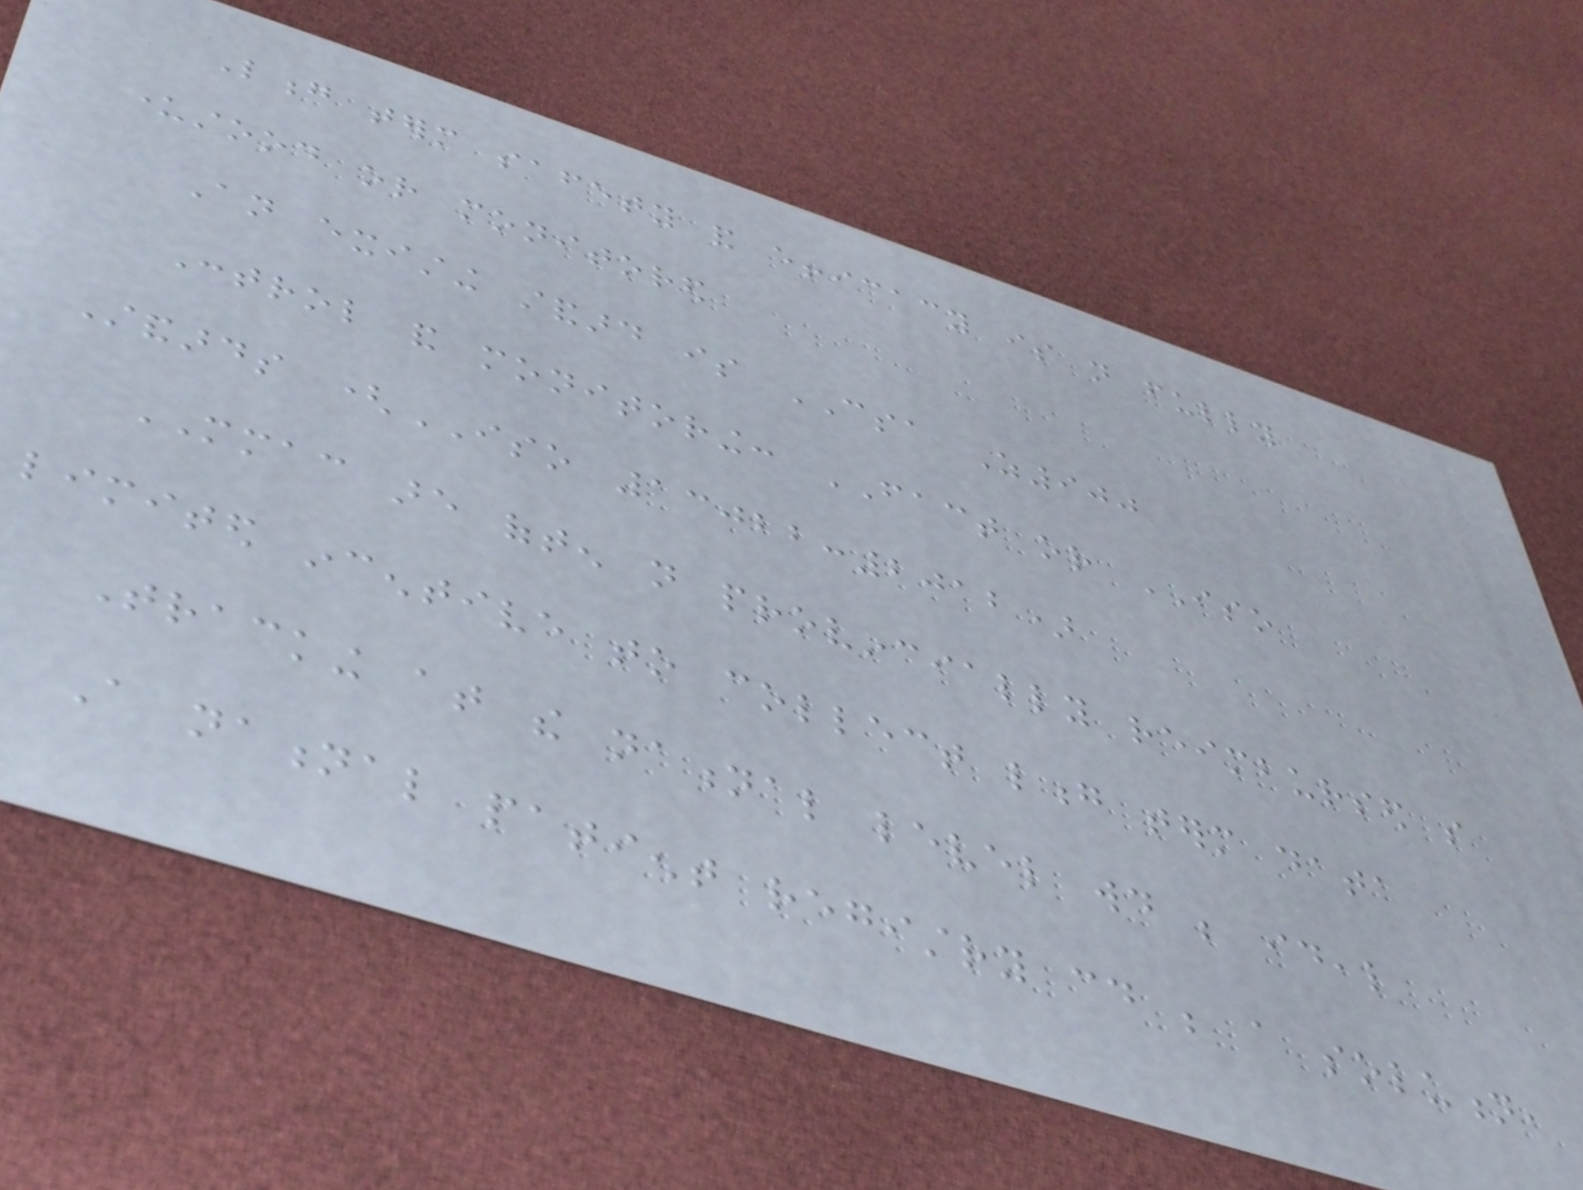Long term safety and efficacy is not fully
understood or monitored
An existing standard is CSA Z900
Control and monitoring: FACT or ISO
Standards (ISO 13022:2012)
MMAC are often not provincially reimbursed so
limited incentive to collect long term data
Tracking at the national level would be ideal
A national patient registry could be a solution,
